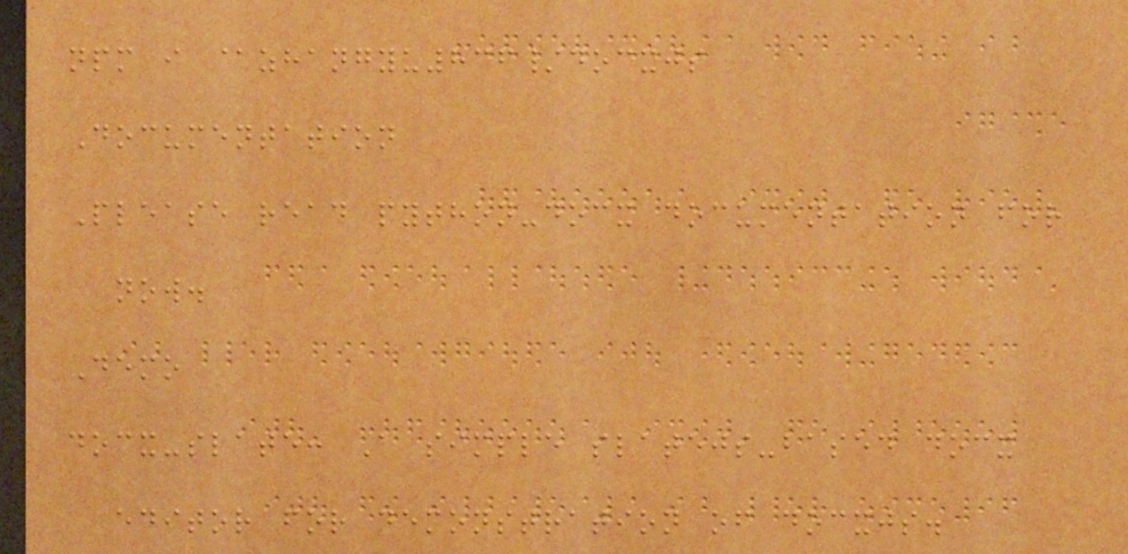npm i @zhangyu836/docxjs
Documentation
Please read python-docx documentation for
now.
Demo
docx-slate: A simple slatejs-based docx
editor for demonstration of docxjs.
